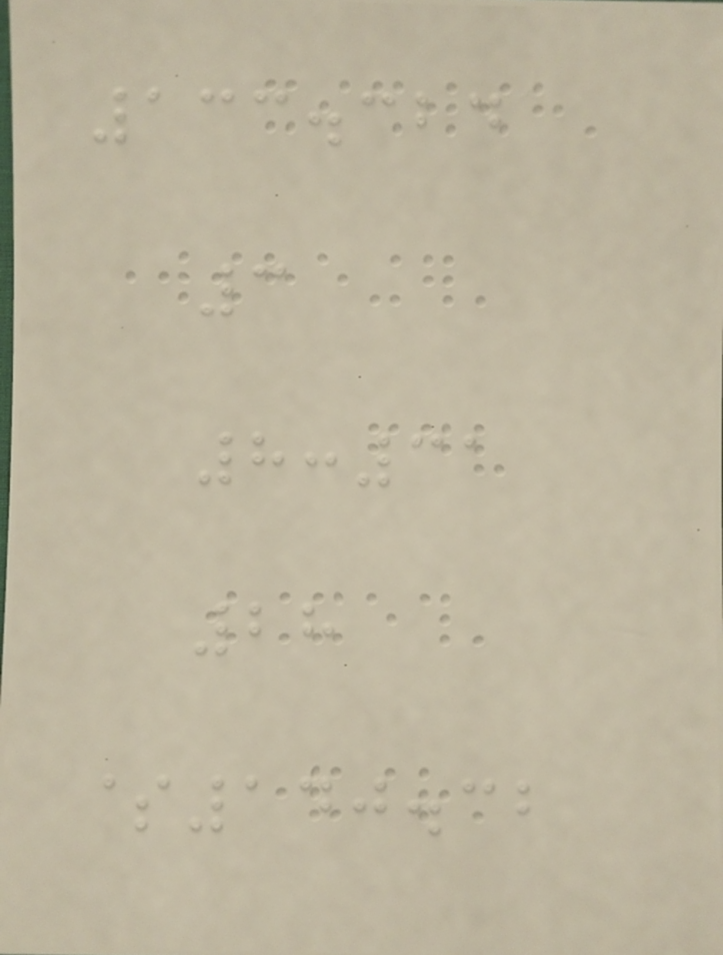133.324
3
8:31
28
$140.32
